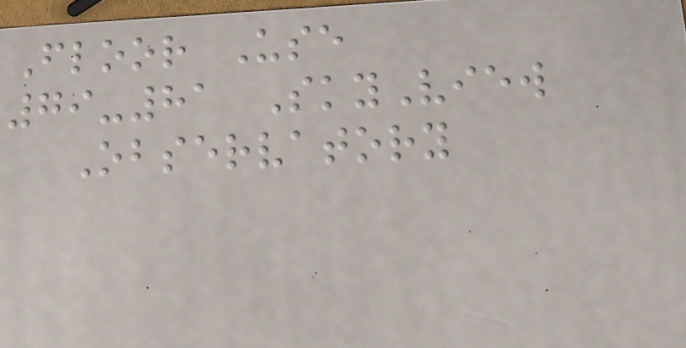Floor Use
79-81 SkyView
Observatory
